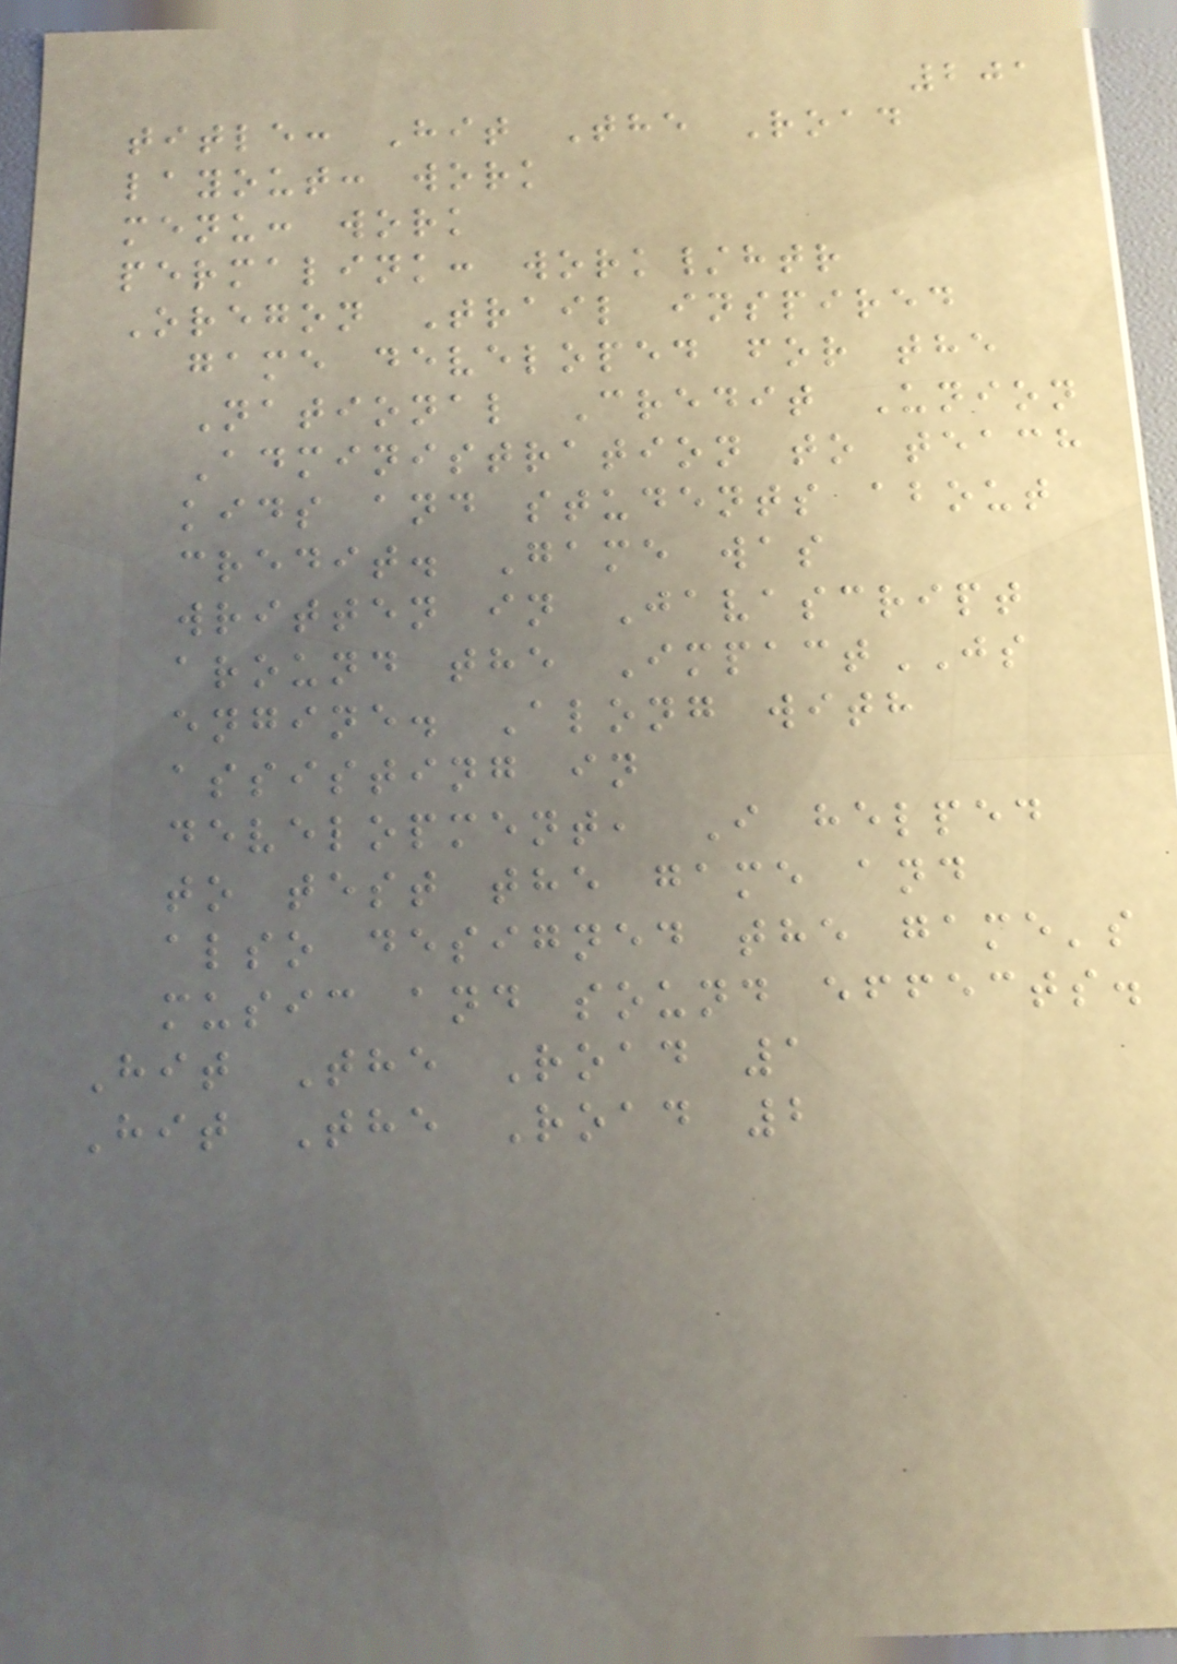201
title: Hit The Road
layout: work
menu: work
permalink: work/htr
Oregon Trail inspired
game developed for the
National Credit Union
Administration to teach
kids and students about
credit. Game was
written in Javascript
around the ImpactJS
engine. Along with
assisting in
development, I helped
to test the game and
also designed the game's
music and sound effects.
Hit The Road 1
Hit The Road 2
